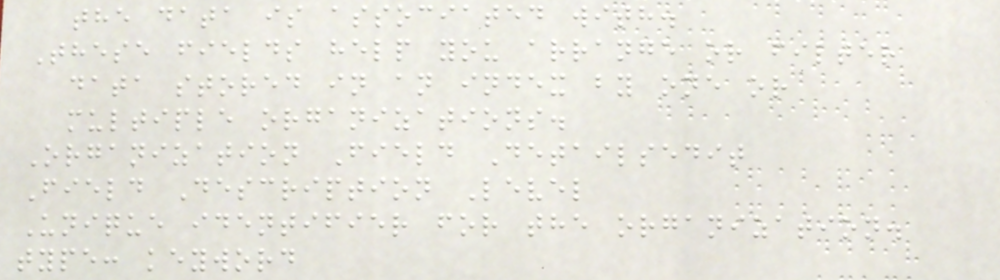the data is associated with.
These fields help you arrange or filter
data stored in an index by one or
multiple organizations.
Organization Field Detailsedit
Field Description Level
Unique identifier for the organization.
type: keyword
